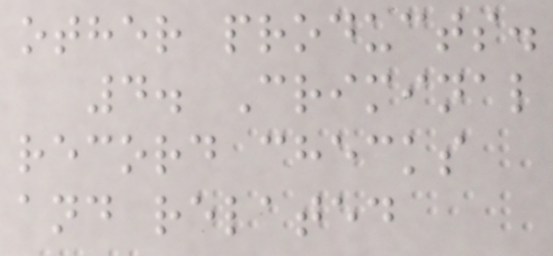other products.
4. Criminal
record checks
and related
